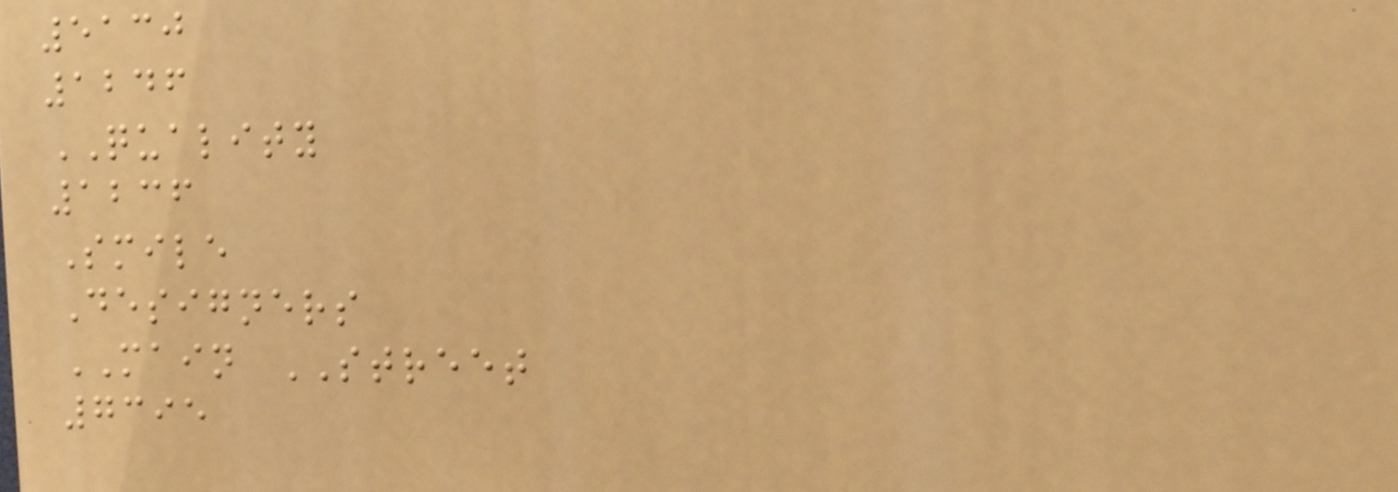5130
1246
QUALITY
1236
Smile
Designers
MAIN STREET
7395
